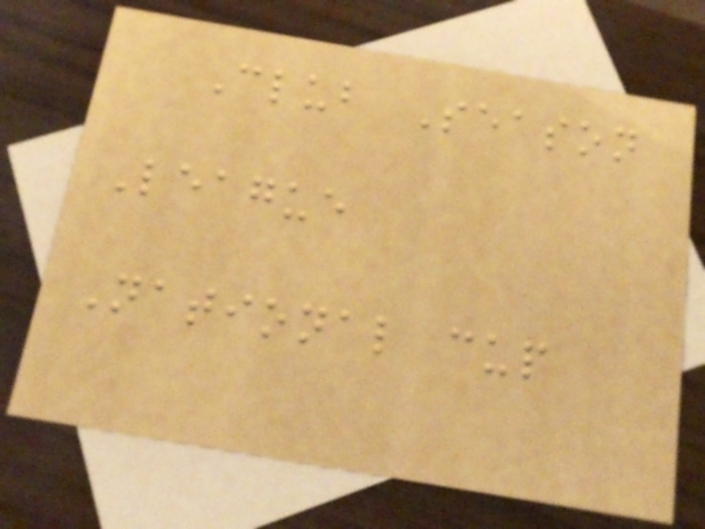Club Season
League
National cup
